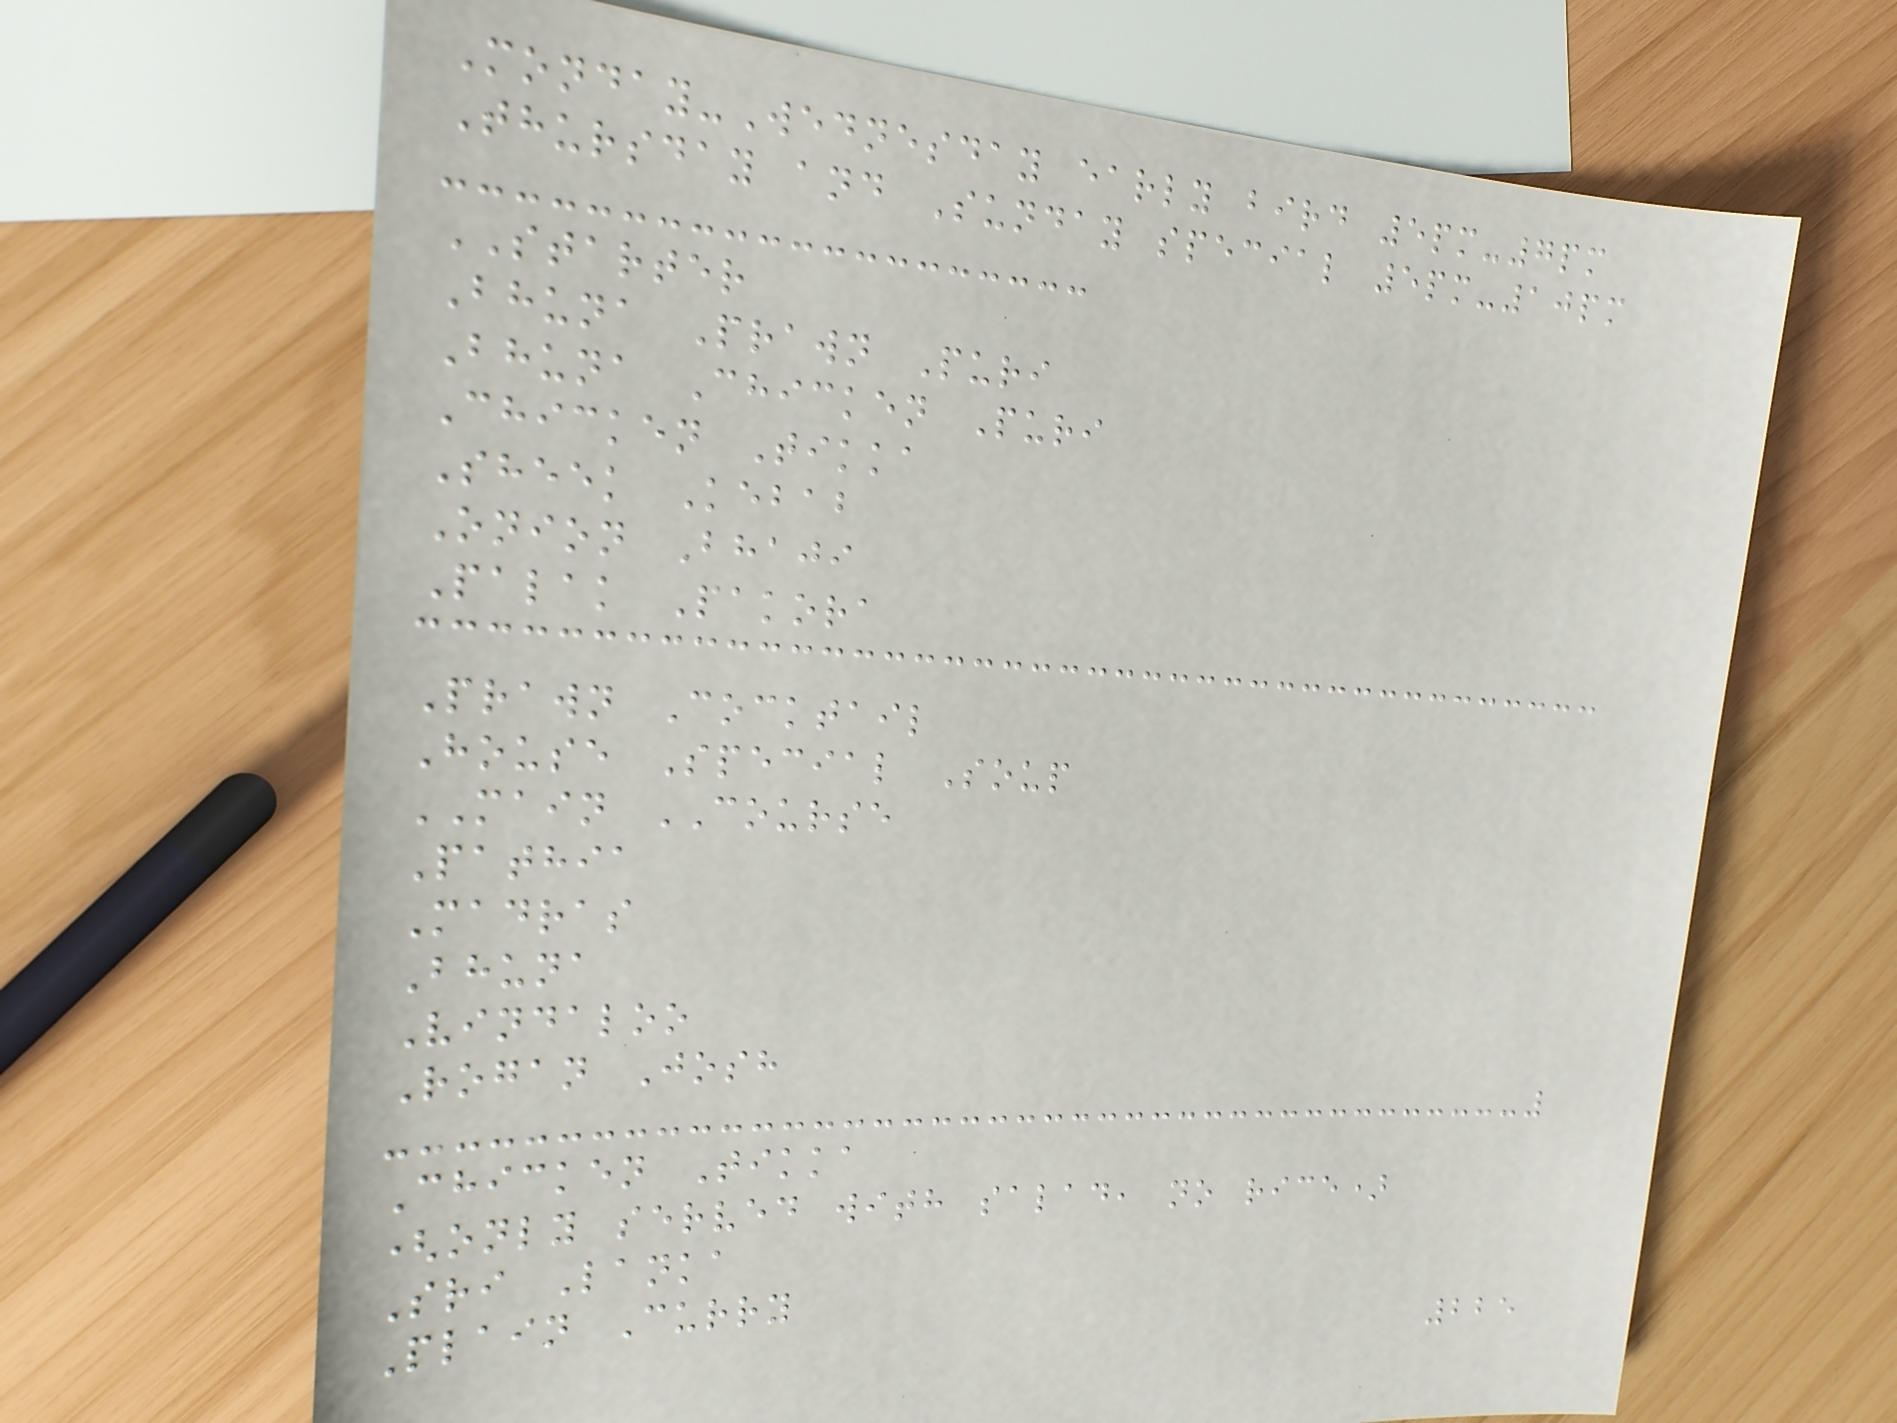Monday-Wednesday early bird 5pm-7pm
Thursday and Sunday special 5pm-10pm
STARTER
Bhuna Prawn Puri
Bhuna Chicken Puri
Chicken Tikka
Sheek Kebab
Onion Bhaji
Palak Pakora
Prawn Cocktail
House Special Soup
MAIN COURSE
Pathia
Madras
Bhuna
Vindaloo
Rogan Josh
Chicken Tikka
(only served with salad, no rice)
Sri Lanka
Plain Curry
225
